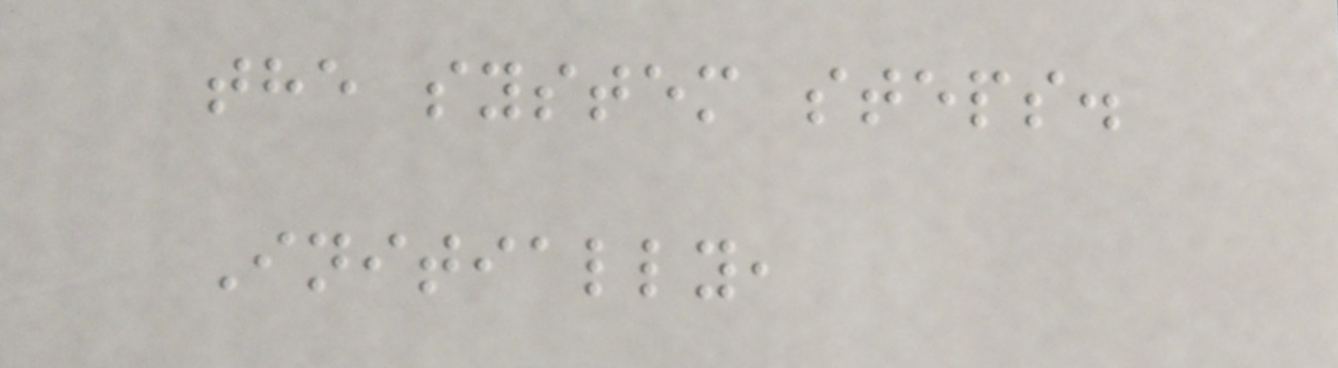the system steps.
Initially,
